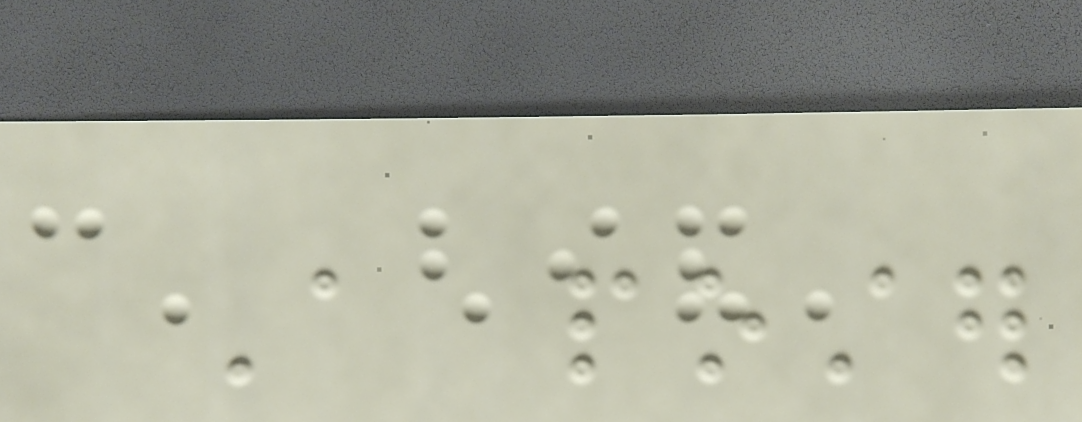A poster
